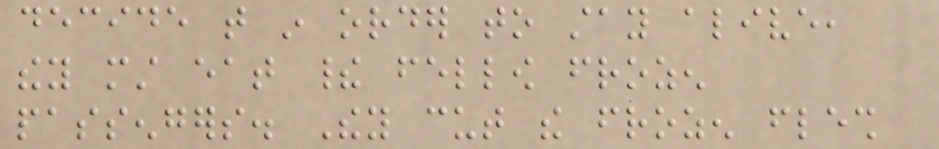decide that in order to stay alive,
they must eat their fellow frozen
passengers. They cut the frozen flesh
